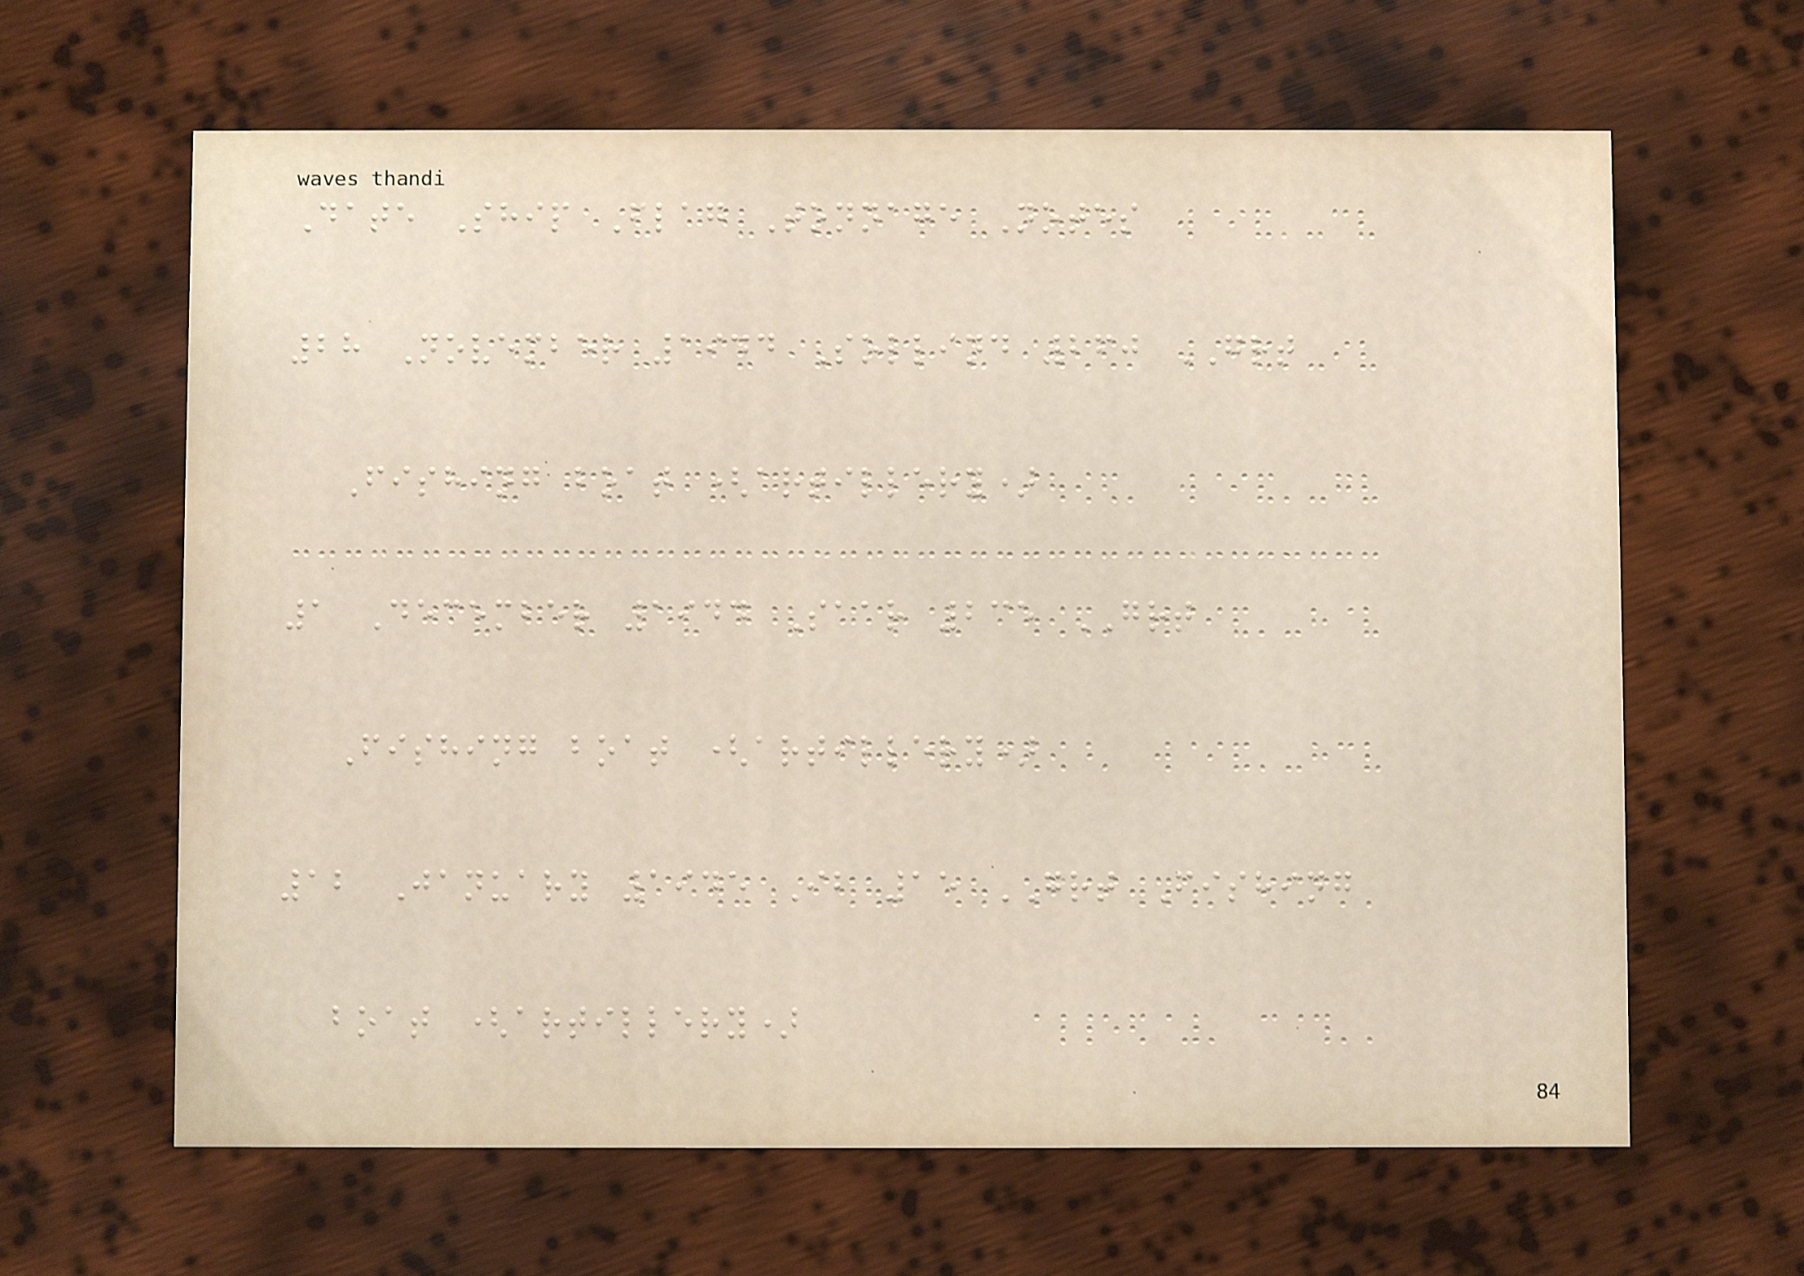Date Ship Flag Tonnage Notes
28 November 1944 Sollind 260 GRT
Fishing boat (artillery)
1 December 1944 Saar 235 GRT
Fishing boat (artillery)
12 January 1945 Ib 15 GRT Fishing
boat (artillery)
